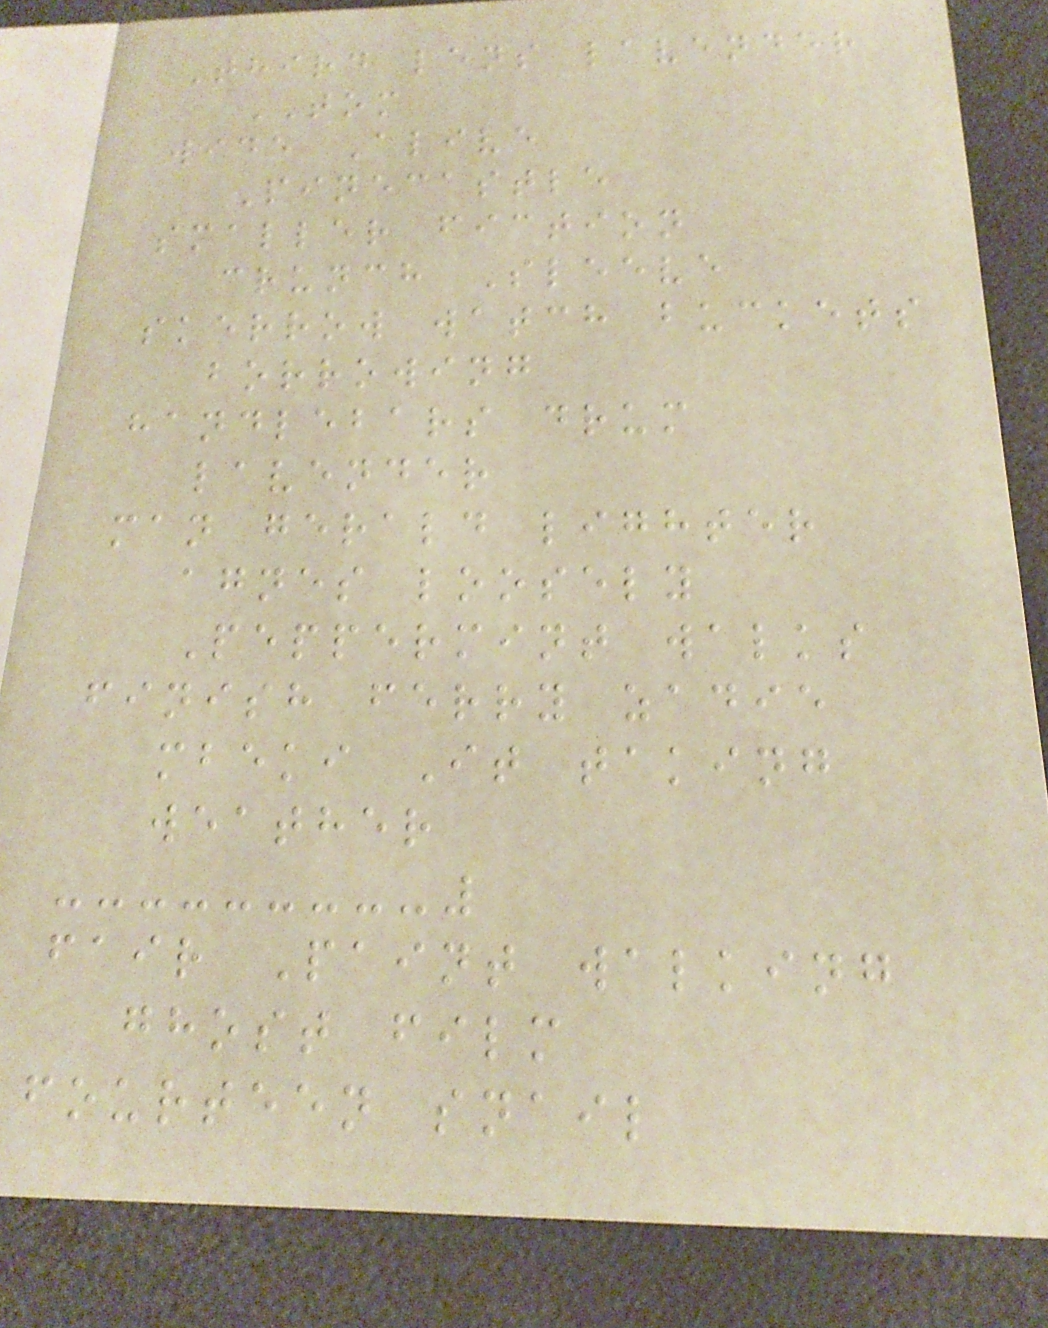Third lens lavender
TOM
wide Alive
Pinecastle
smaller fiction
crunch Sleeve
skerrow watch buckets
borrowing
handlebars drum
lavender
man gerald lighter
agnes loosely
Peppermint walks
finish ferry zadie
mbeki It taking
weather
fair Paint walking
ghost film
fourteen snail
